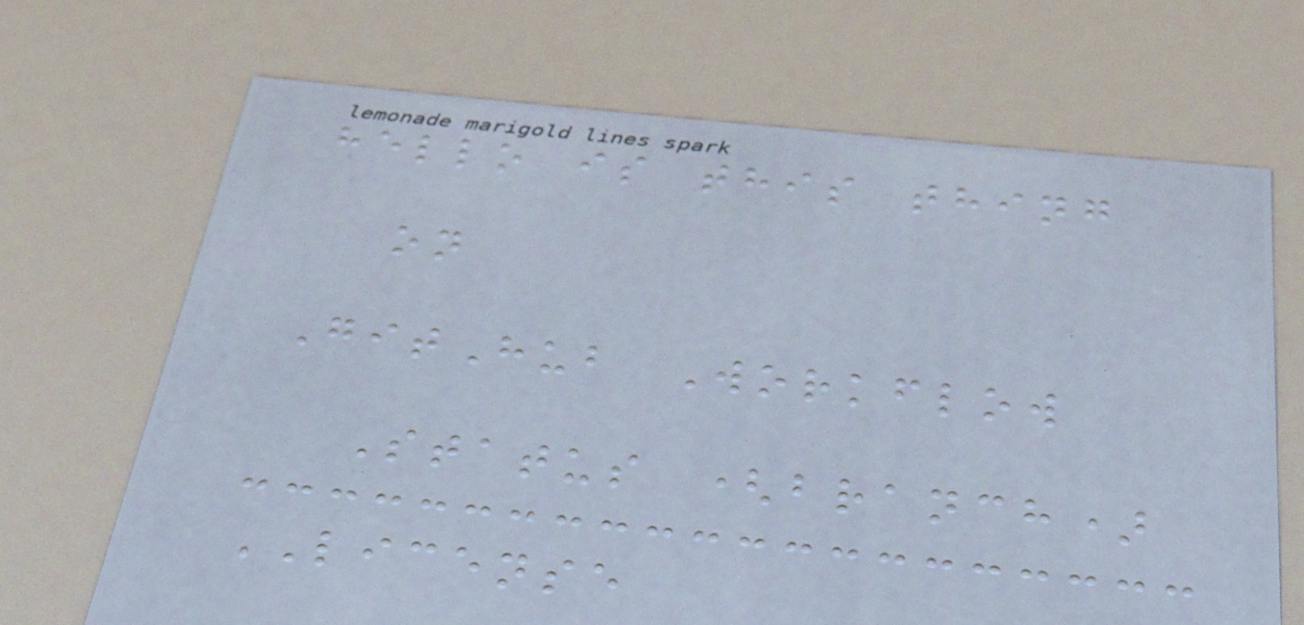hello is this thing
on
GitHub Workflow
Status (branch)
LICENSE
